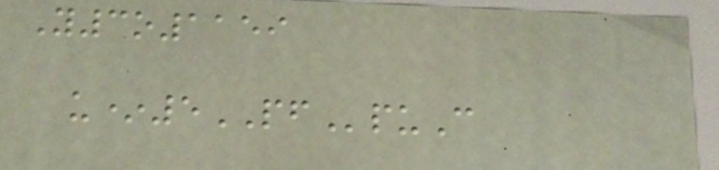Y3o1159
u*5PFpuC
